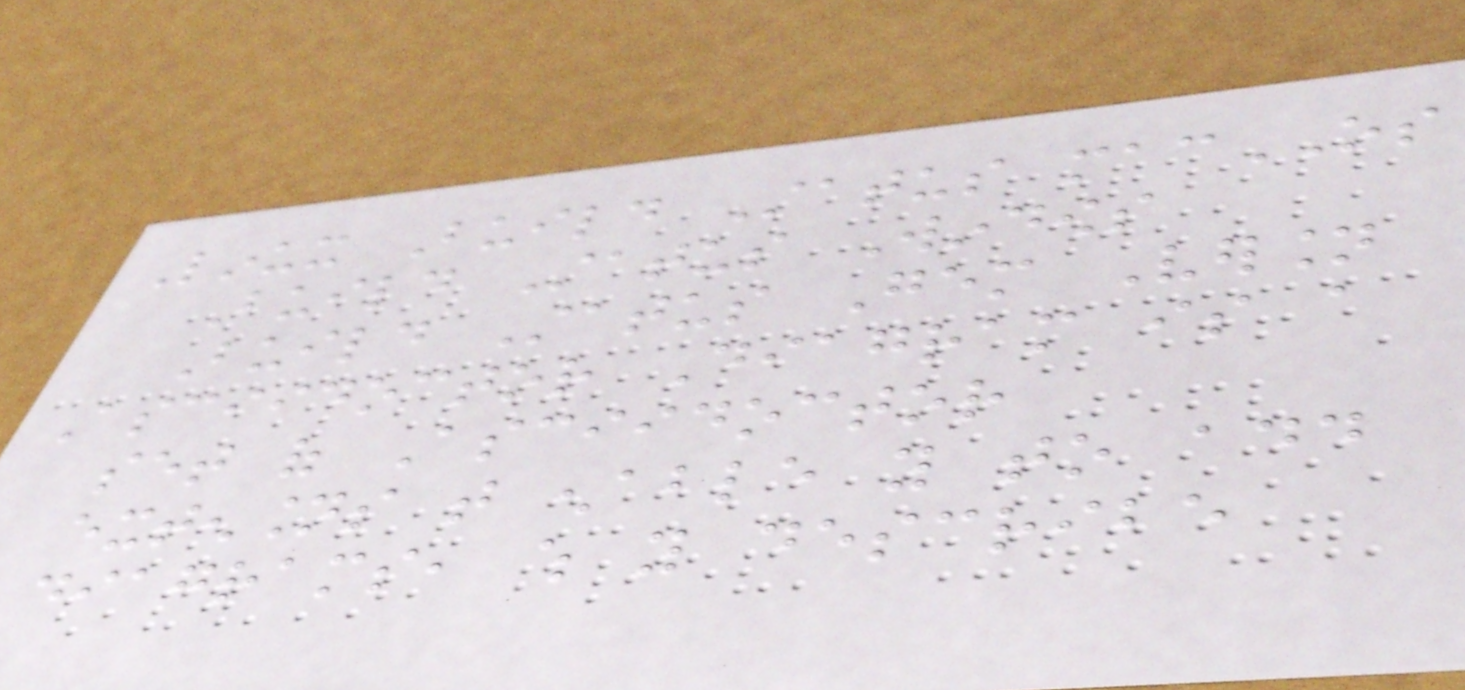Linux Build Status macOS
Build Status Windows
Build Status Gem Version
Asciidoctor Diagram is a
set of Asciidoctor
extensions that enable you to add
diagrams, which you describe
